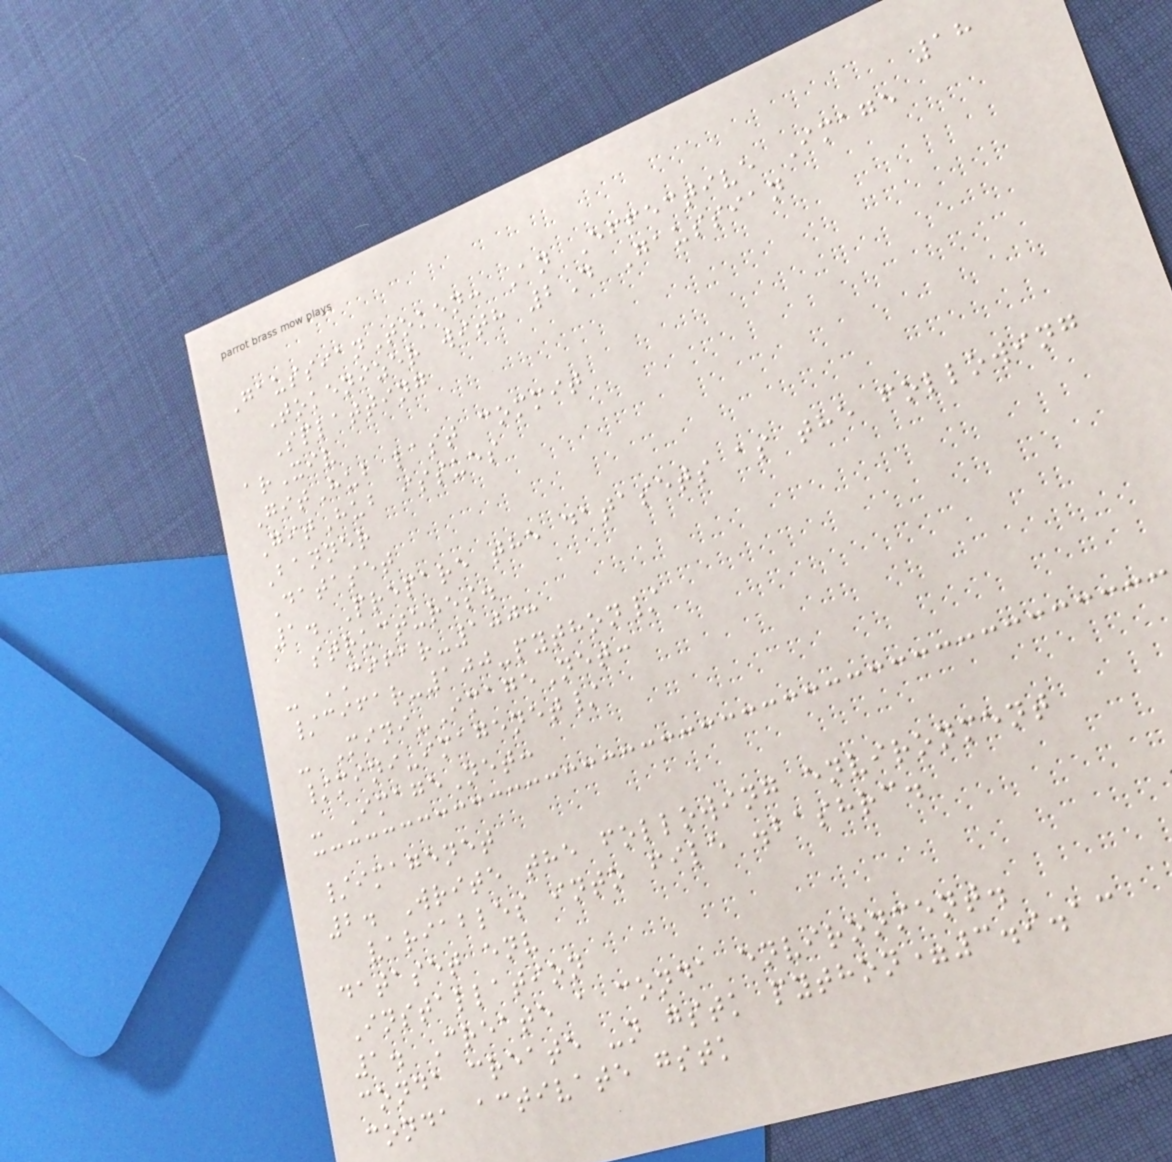18
GaussianToken: An Effective Image
Tokenizer with 2D Gaussian
Splatting
arXiv
GitHub last commit
GitHub issues
Banner
Dataset
1. Prepare the datasets as the following
structures.
- CIFAR-100:
/cifar-100-python/
- Mini-ImageNet:
/mini-imagenet/
- ImageNet:
/imagenet
2. Write the following environment
variables into file .bashrc.
dataset env
Installation
1. Create a conda environment.
conda create -n gstk python=3.9.13
conda activate gstk
